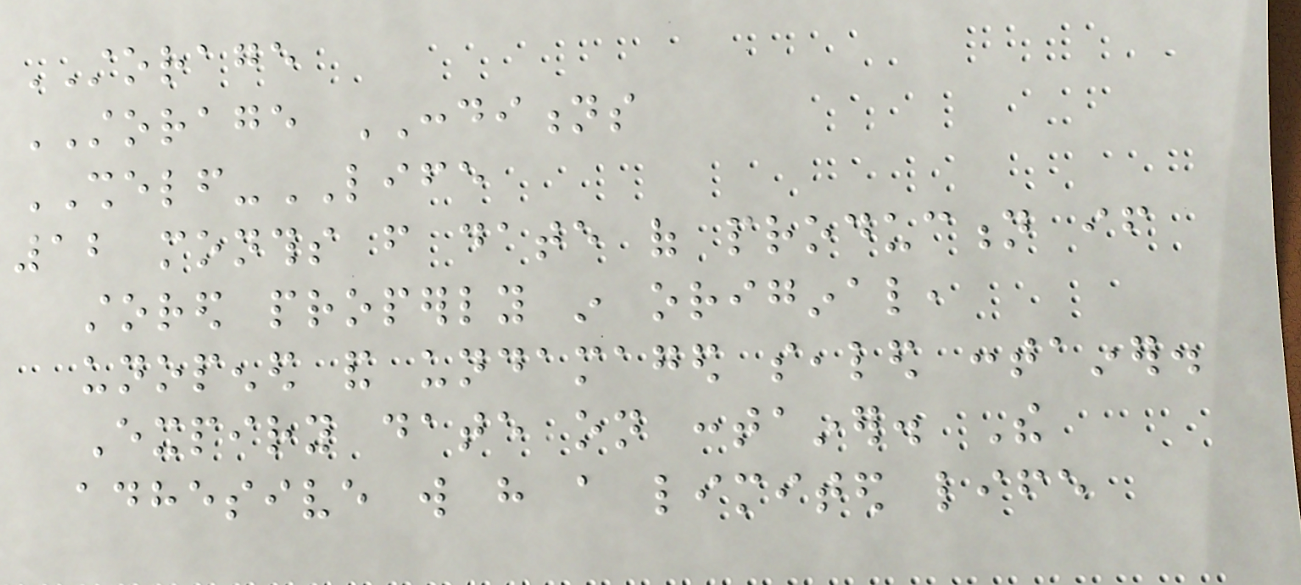STORAGE
STORAGE CONDITIONS
SHELF-LIFE
12 months from date of production if
stored properly in original,
unopened and undamaged sealed container.
Expiry date on container. The
adhesive will have a limited life
